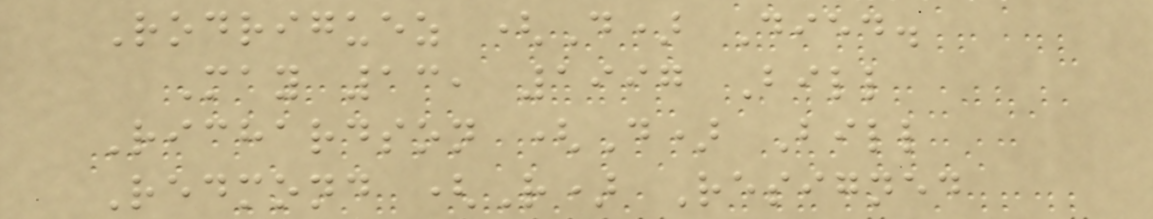Rodriguez (D) Died.
May 13, 1997 Bill
Richardson (D) Bill
Redmond (R) Resigned
